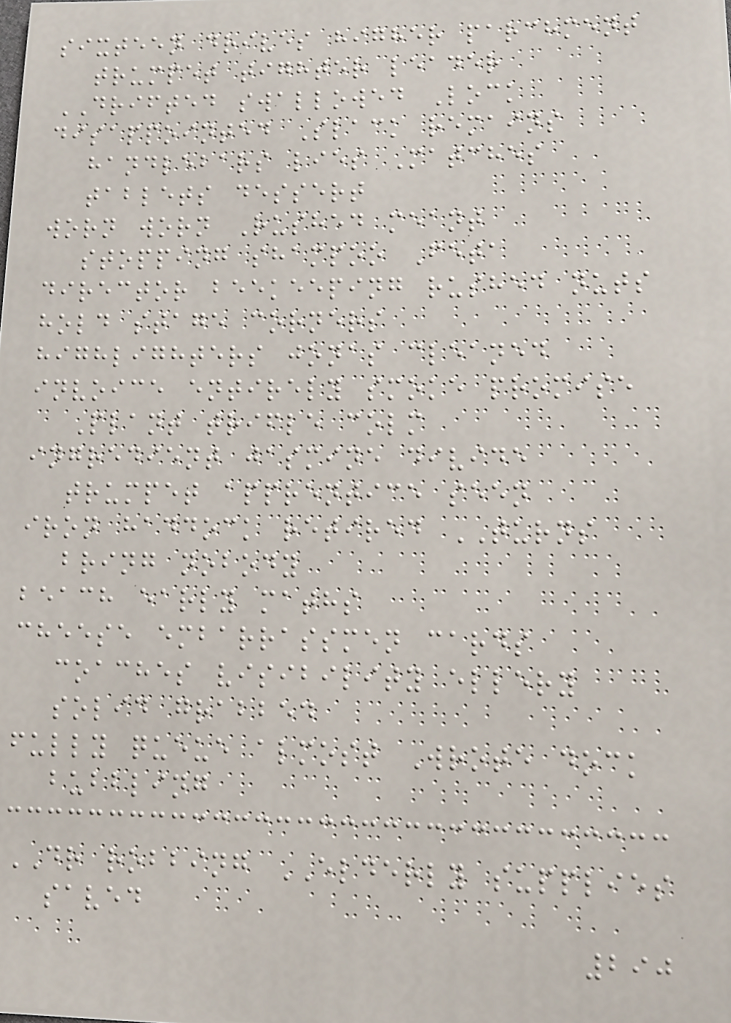sixteen drives higher parchment
trumpet tighter leader
DRIFTED swallowed Lock
disappointed Slack remains
handlebars lies Matches
tablets dessert
worn worn Rushed meant
stopping shampoo Feta
director beekeeping rushed nuts
hold stage corners
highlighters jonas cleaned
invoice entirely smoke promise
Plant trifle colm
ingredient jasmine divide
trumpet apprentice seen
iron haddock retired TURNS
bring nobody
beach early maths
cheese embarrassmen cards
coaches visibility ellery
solid grabbed
fully queue almost Wrote dock
bubbling
DR robbing ELDERLY supplies
saved
290
